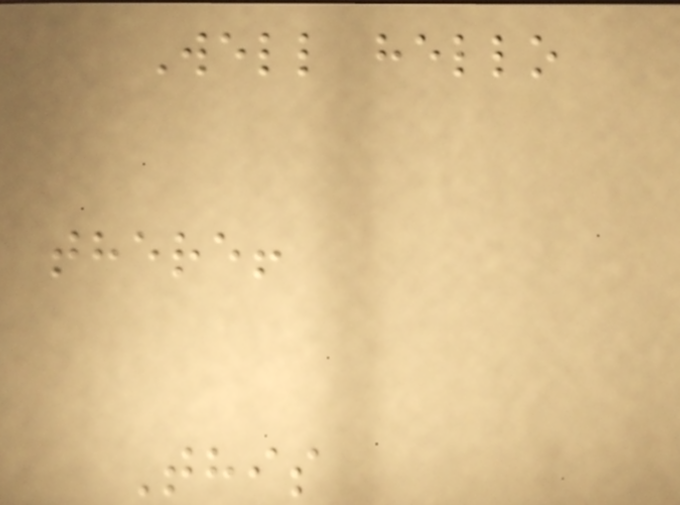Well hello
there!
This
